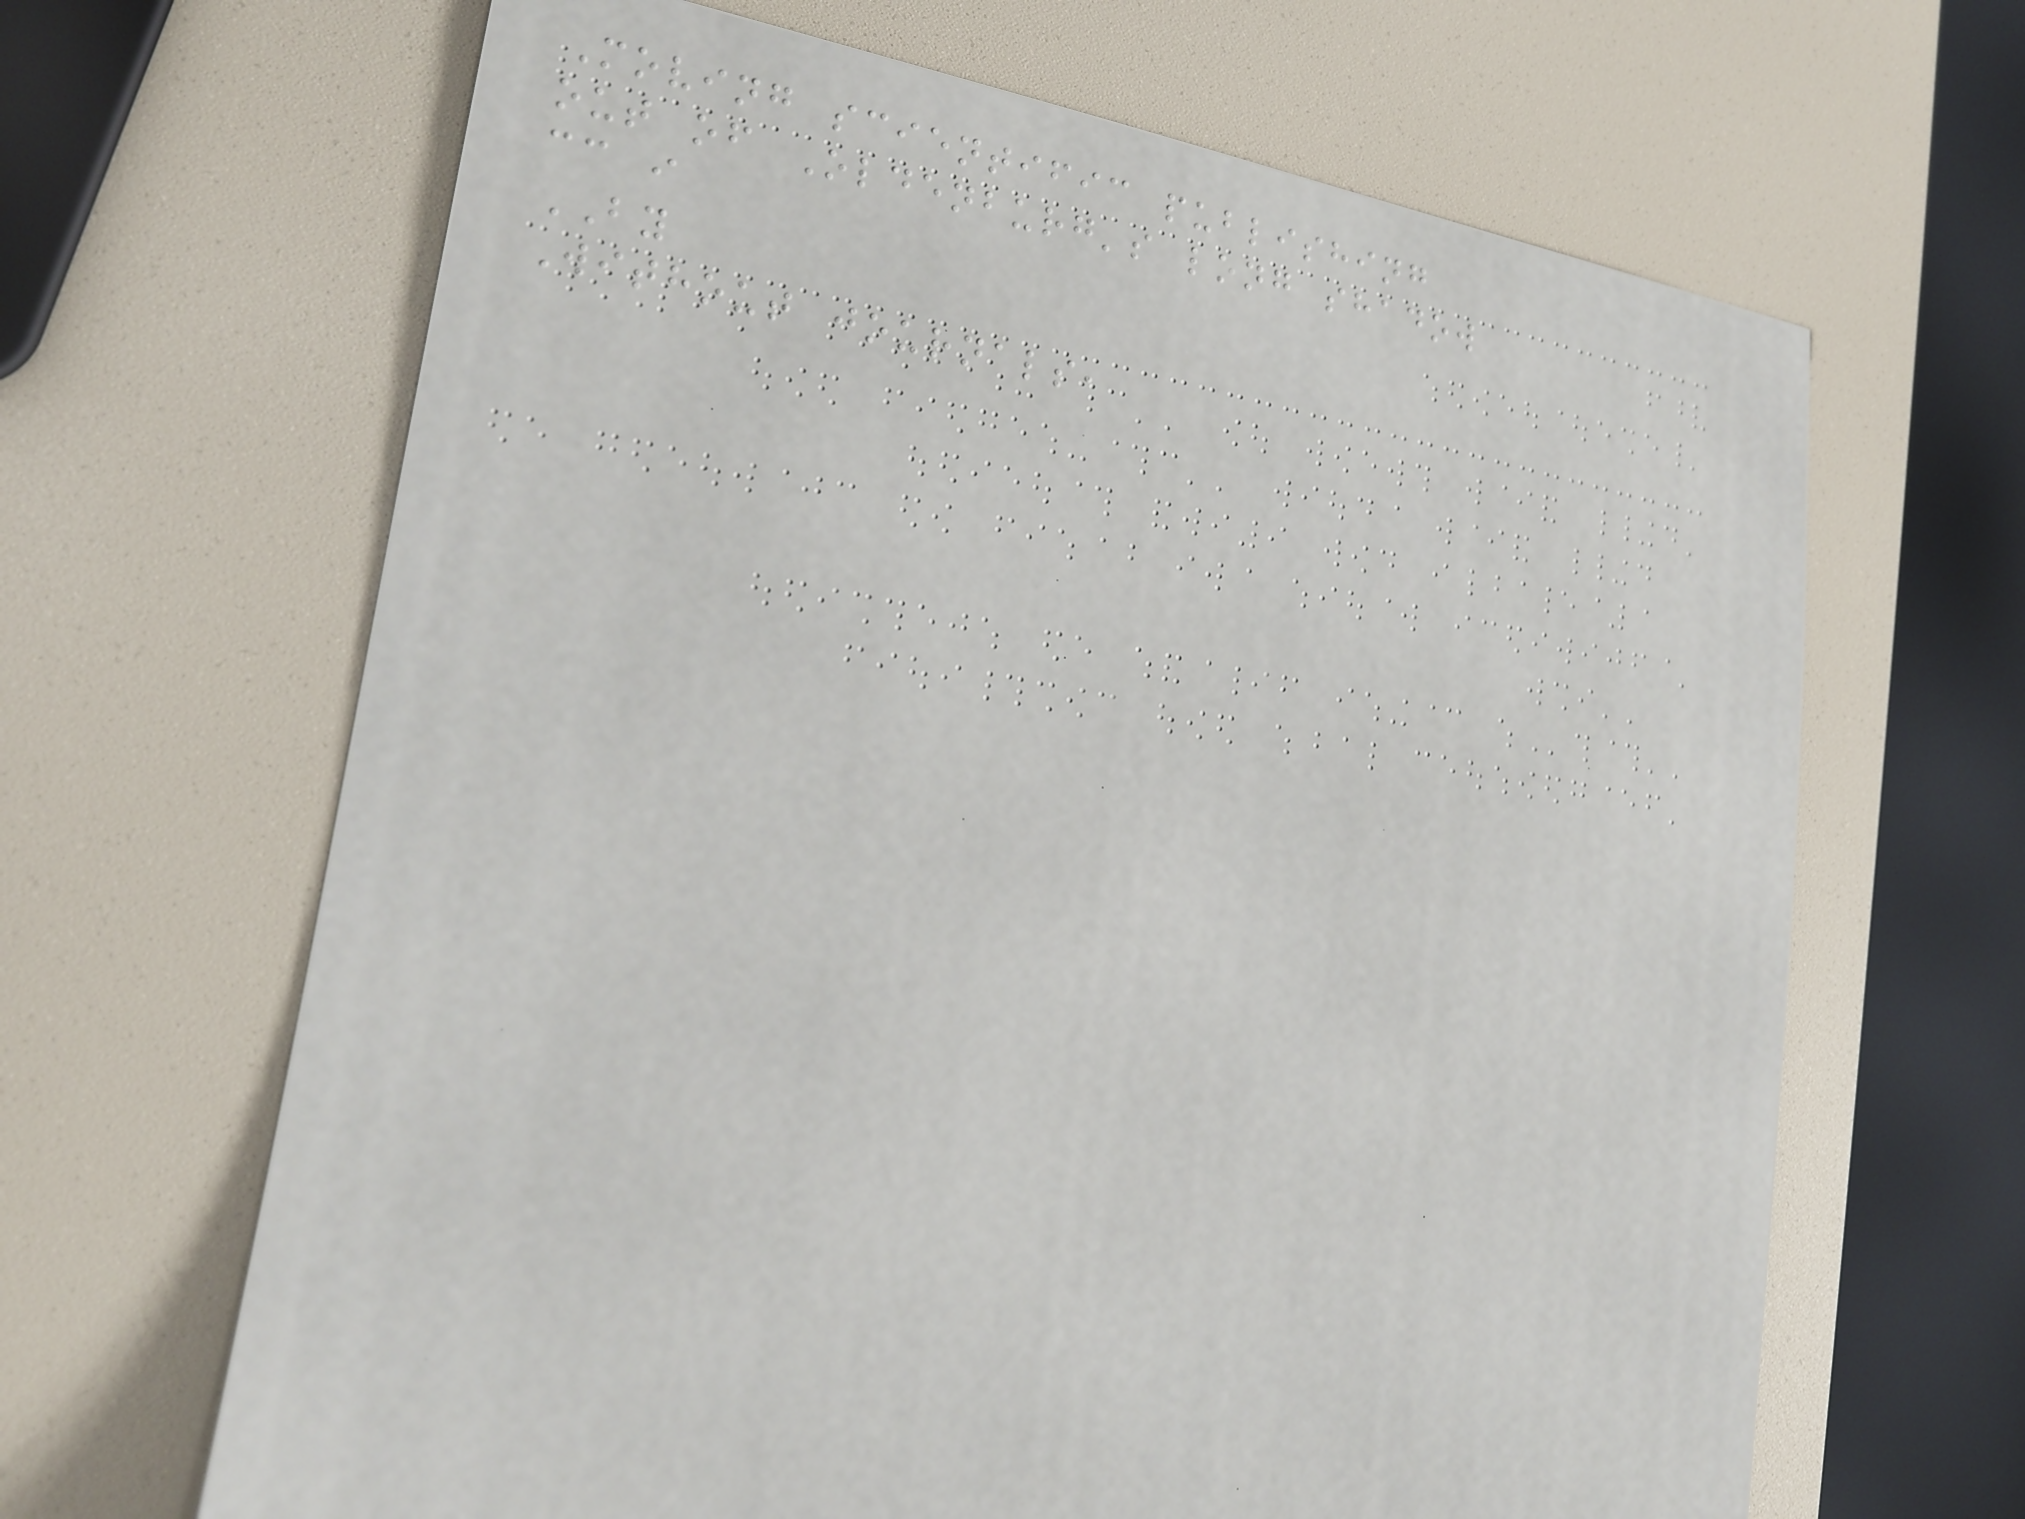Moving scientific publishing
out of Oldenburg's long shadow
cc i
BY
Without journals,
